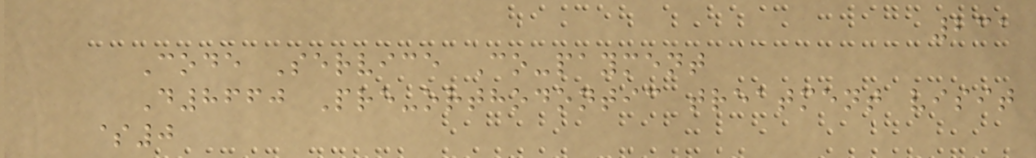231
Code Service Co-payment
D8660 Pre-orthodontic treatment visit
$0
